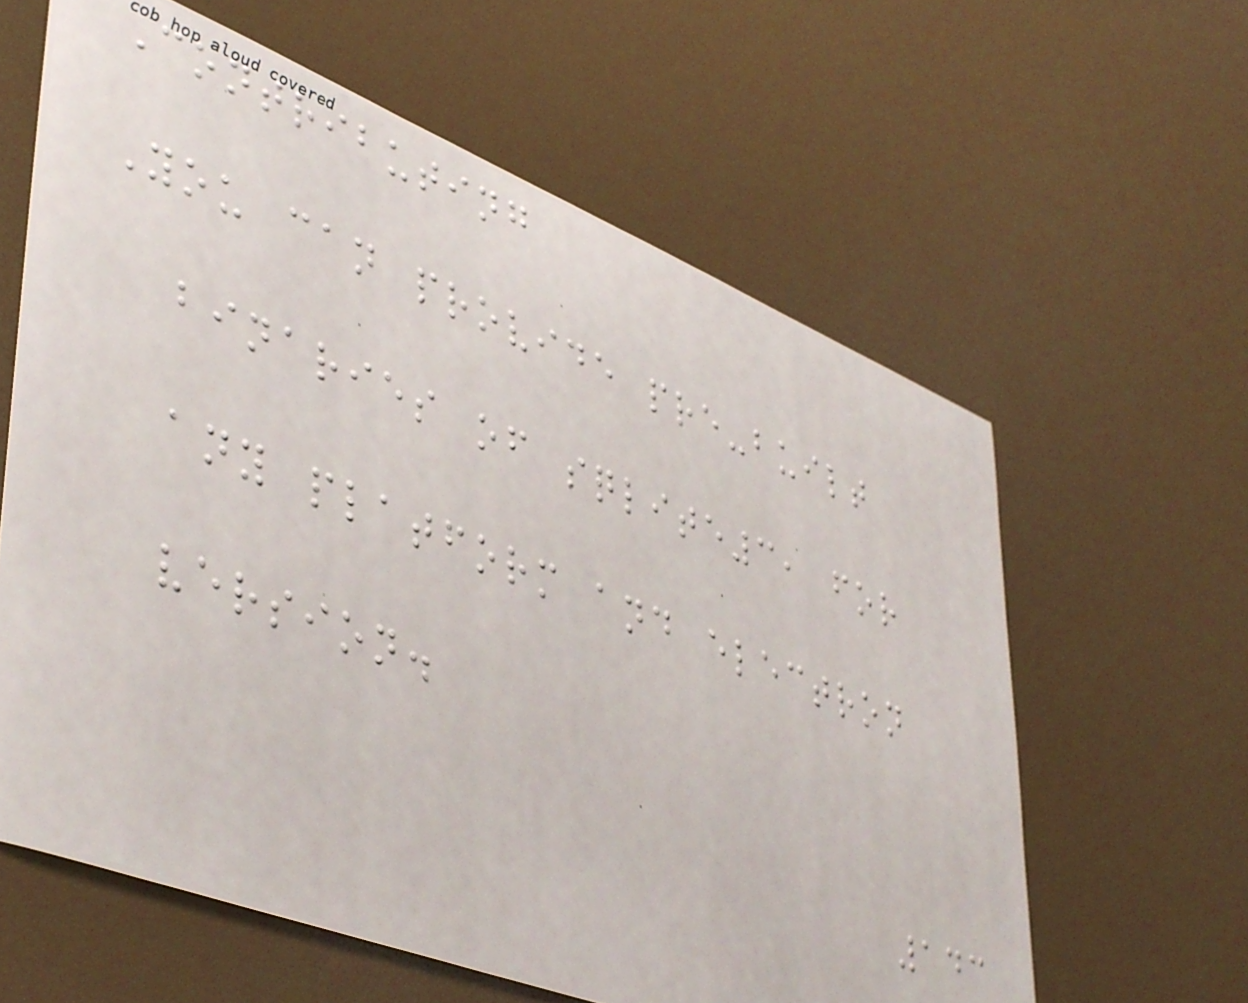Contributing
You can provide pre-built
binaries of sqlite3, for
any platform and electron
version.
143
